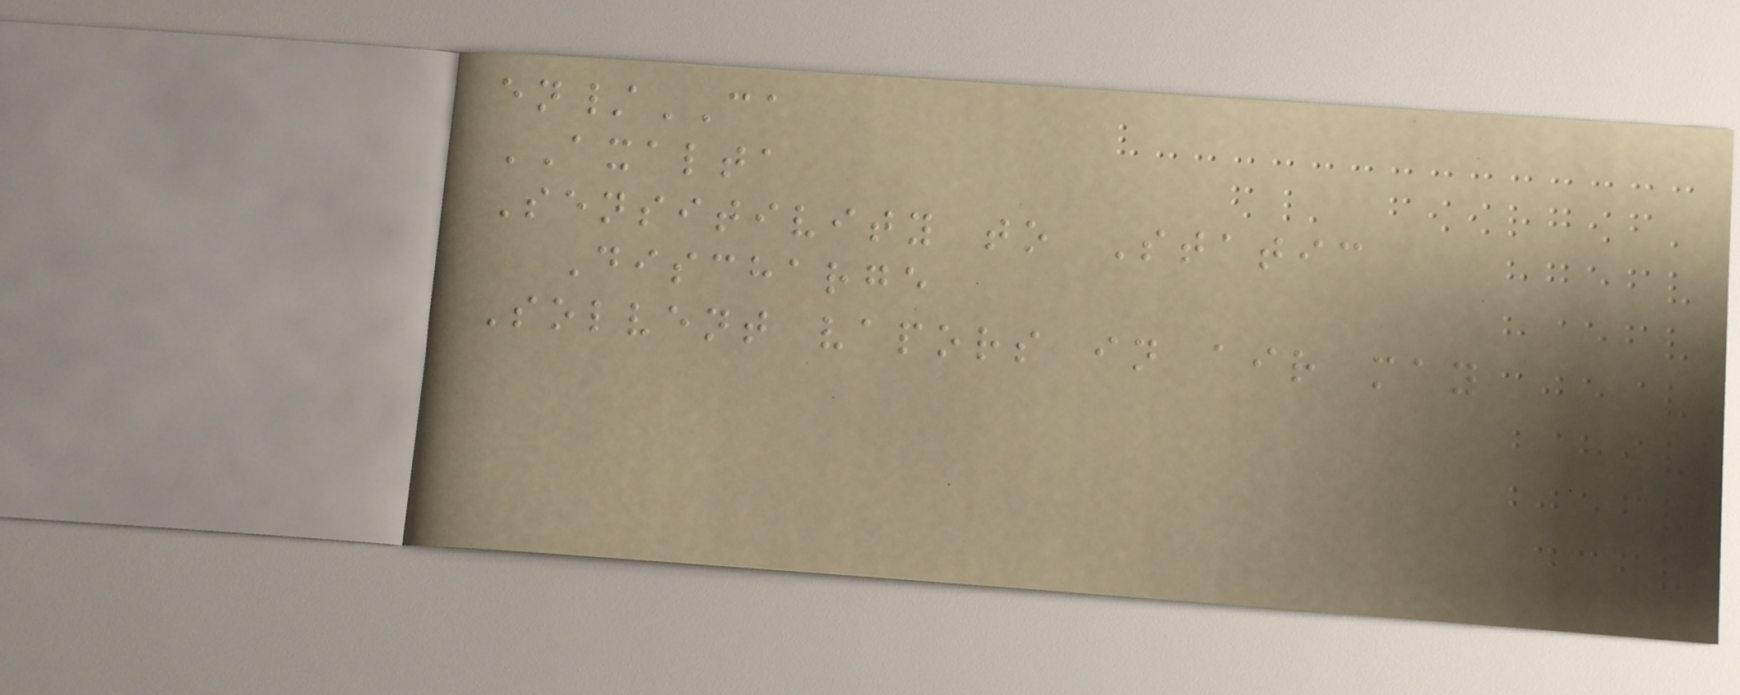en/CA
AXALTA
Sensitivity to Static
Discharge
Solvent vapors in air may
